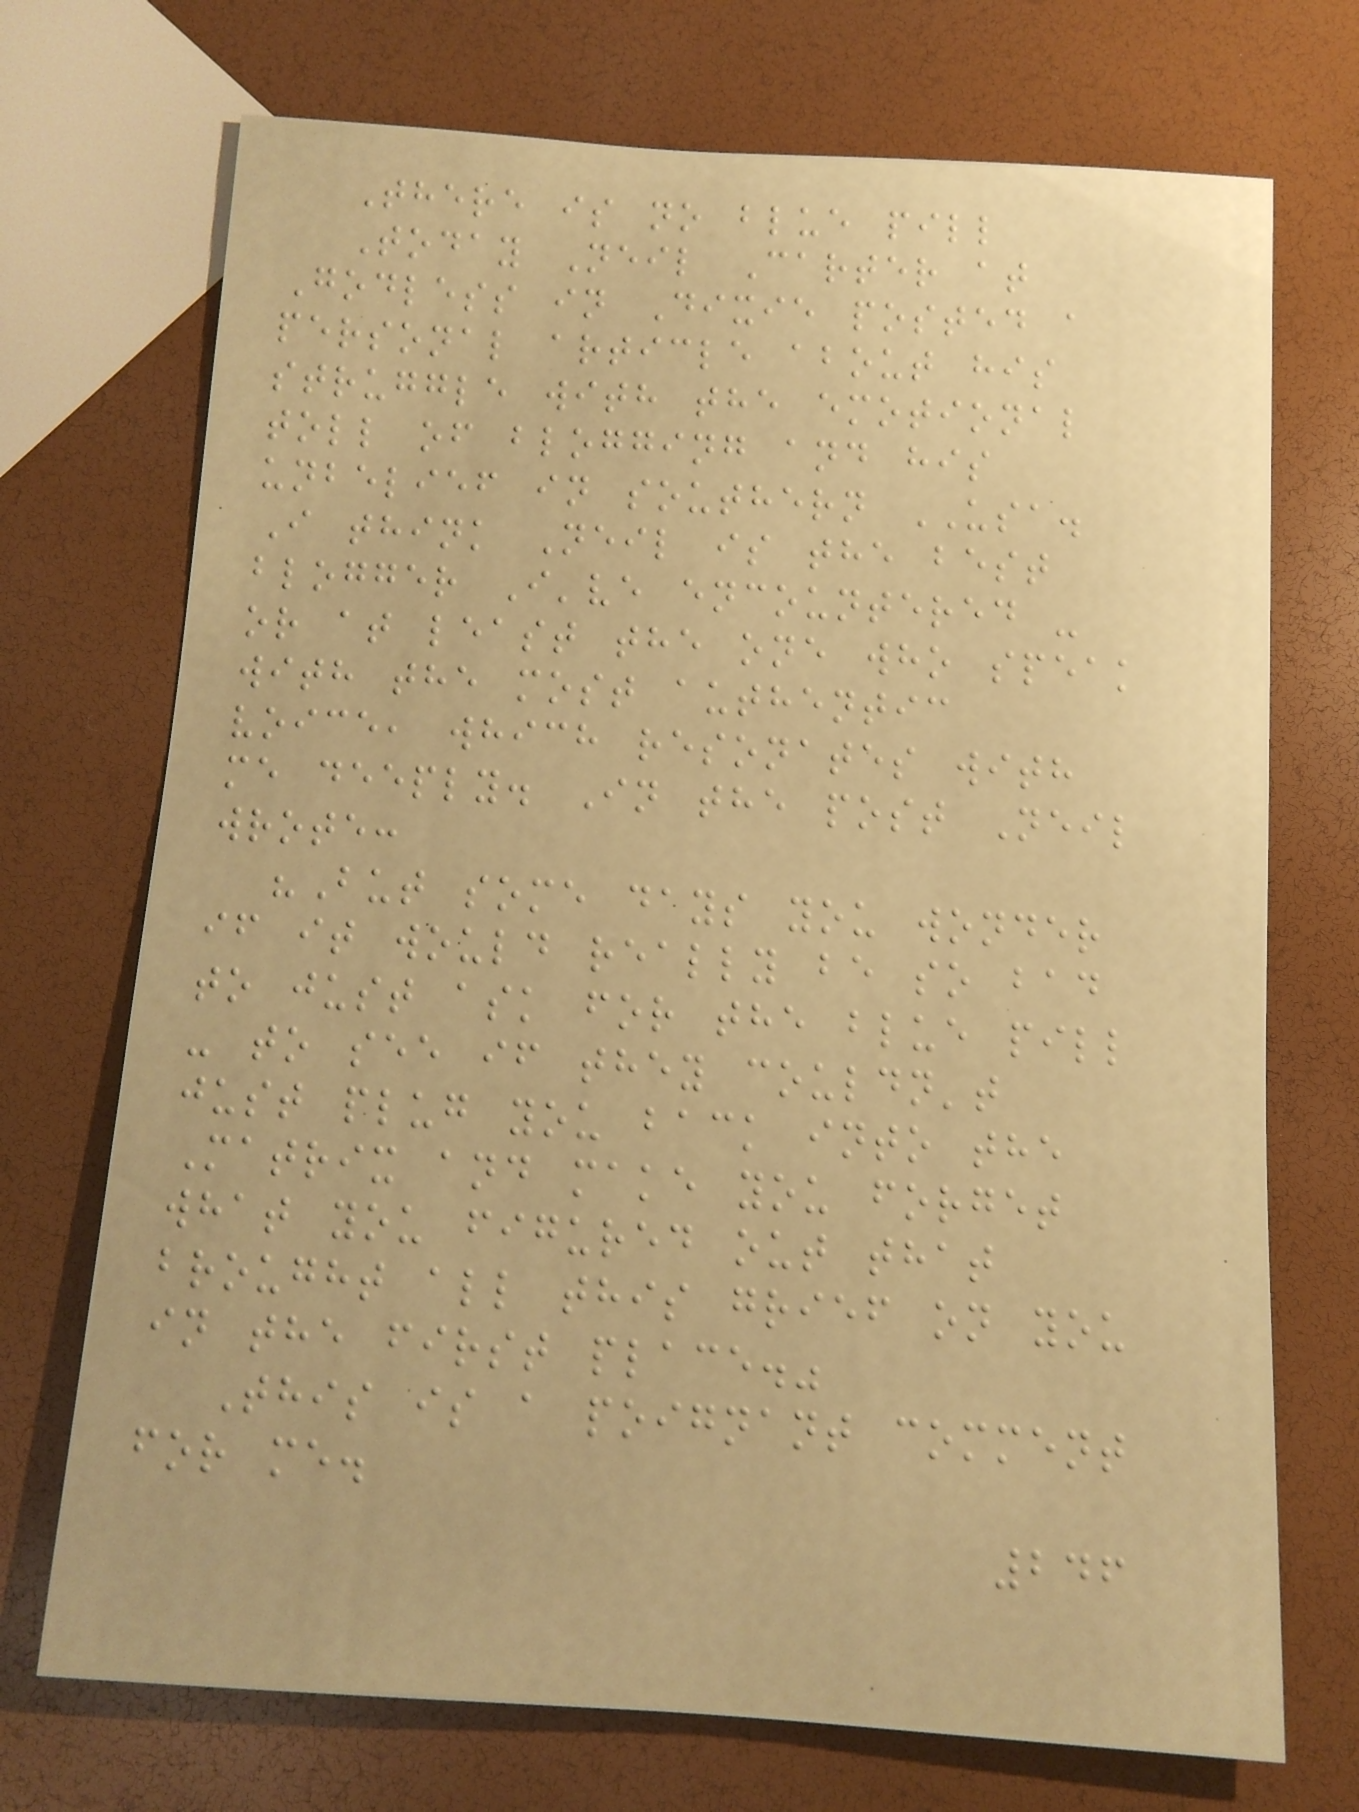There is no blue pill
Today Neil Carter at
Godless in Dixie posted a
personal article about his
struggle with the emotional
toll of blogging and his
unbelief in southern USA.
I think Neil is the best
blogger I've encountered -
or at least the one who speak
with the most authentic
voice, which resonates with
me deeply. In the post Neil
wrote:
"But some days you wonder
if it would really be so bad
to just ask for the blue pill
- to see if they couldn't
just plug you back into the
Matrix and make you forget
what you figured out that
brought all this grief on you
in the first place."
This is a poignant comment
for me.
246
